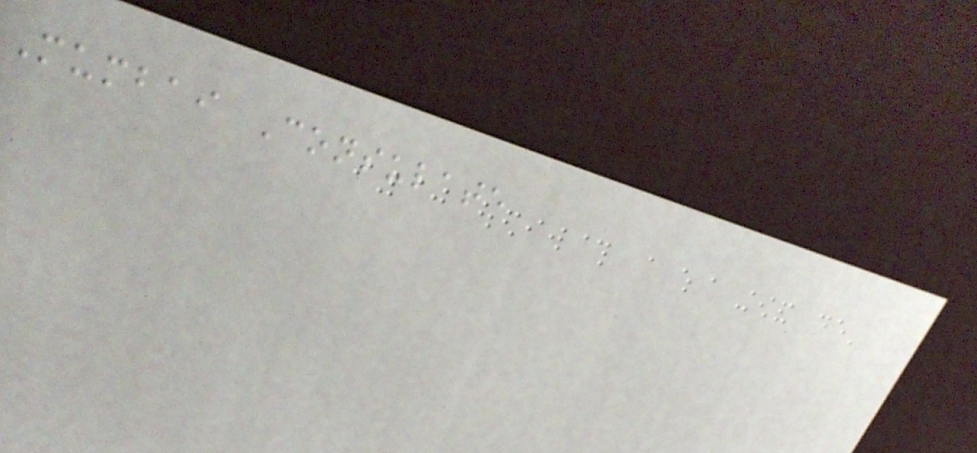Mumbai Consulate
